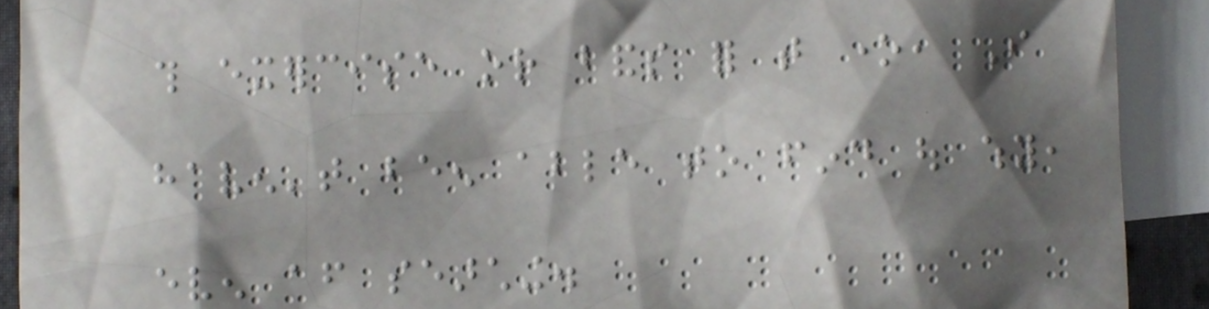this exercise or bands for that one, I
haven't been able to find out why,
even after searching.
